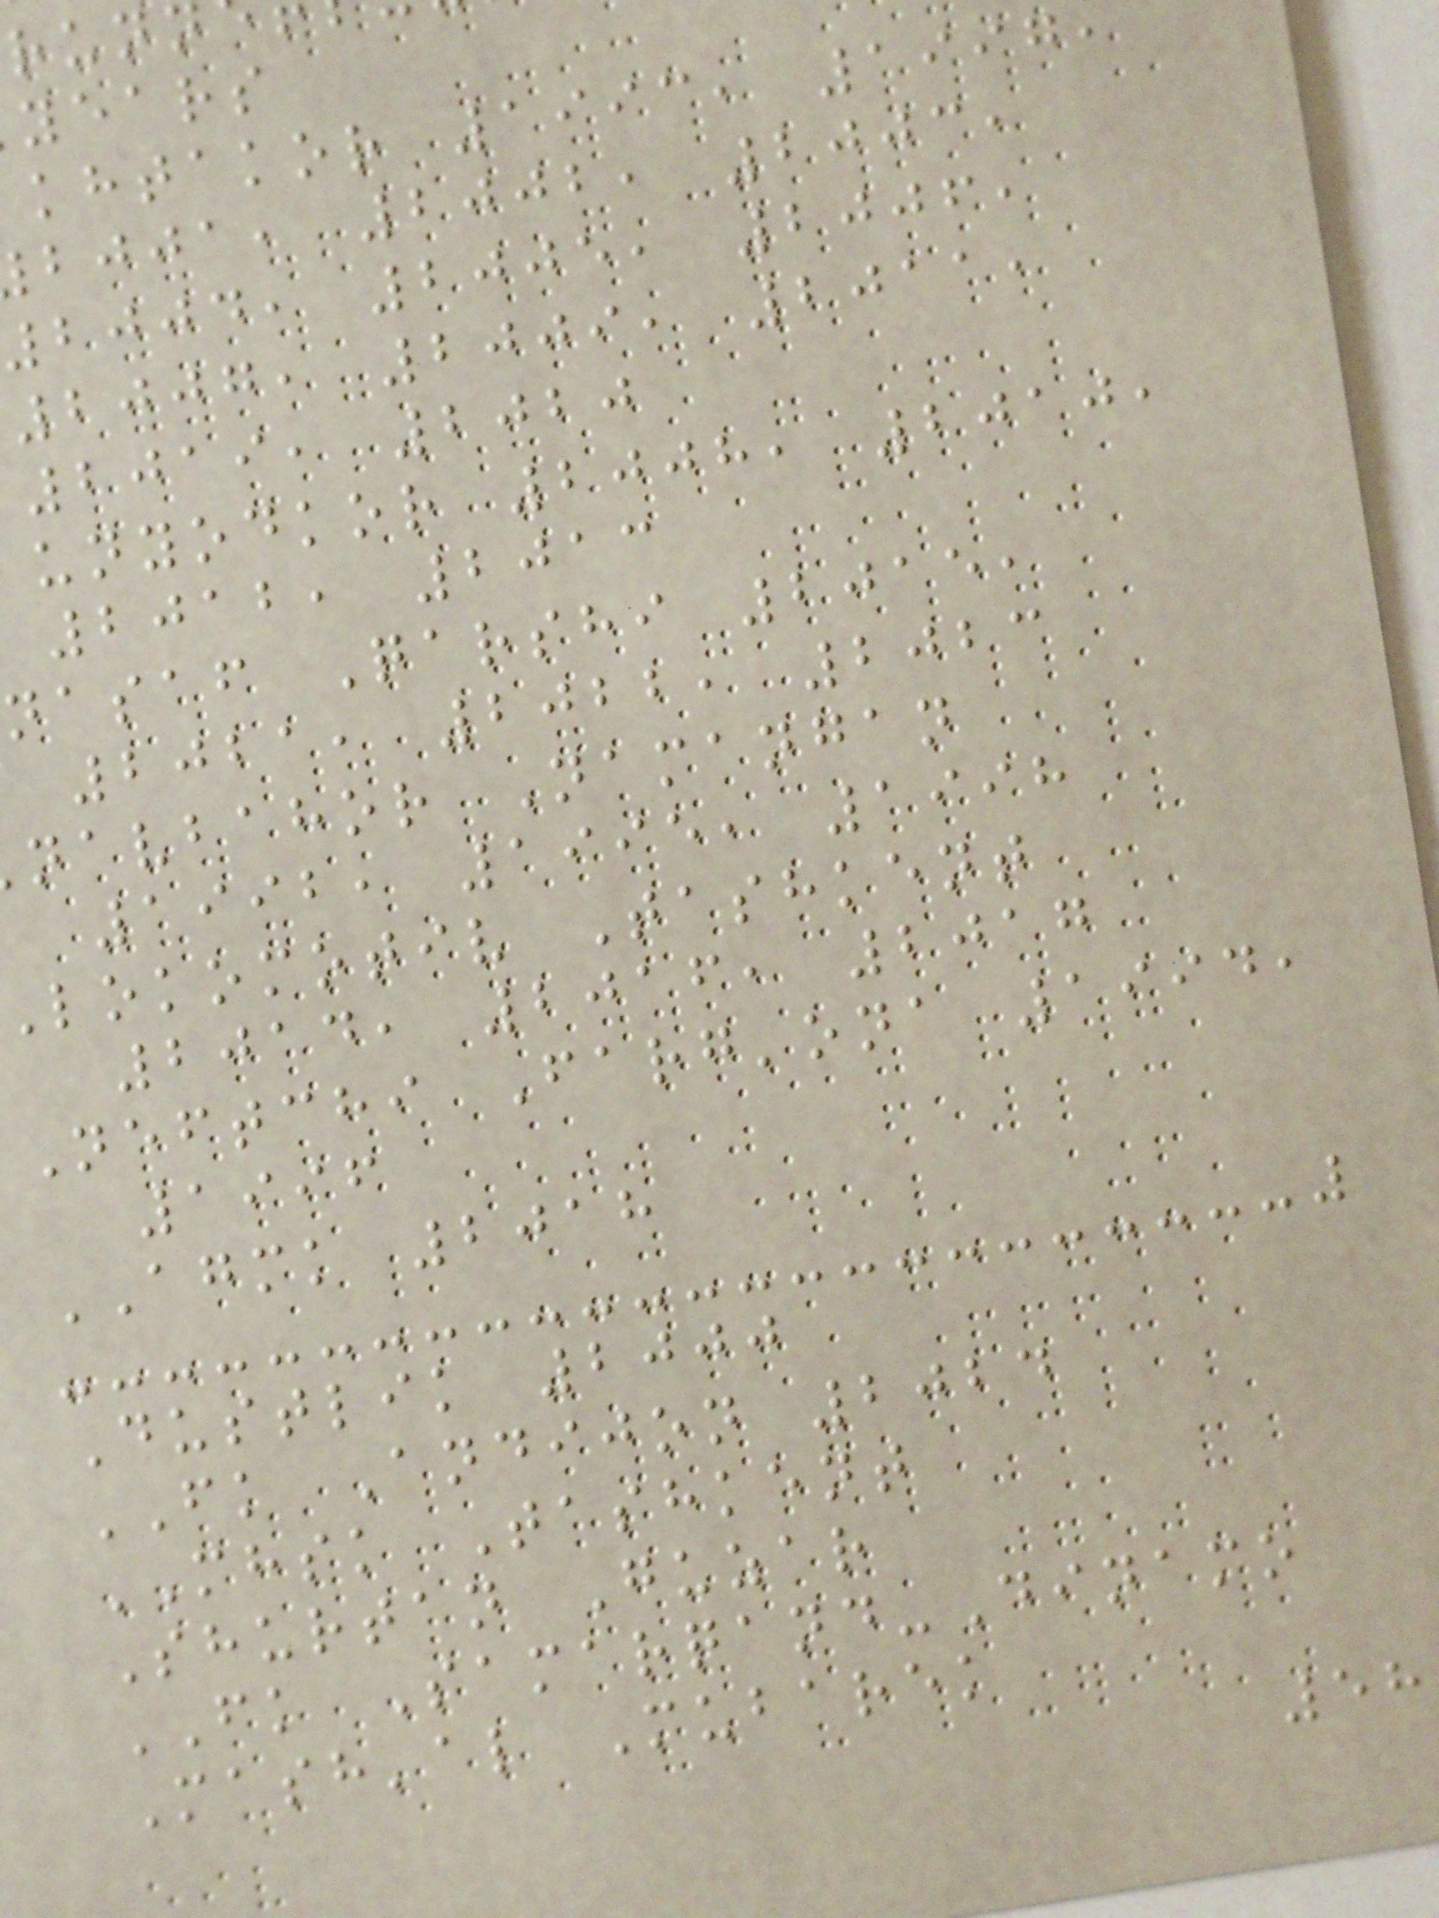years
khtakor 1993, 1997,
bjja, 2002, 2003,
2004, 2005, 2006,
2007, 2009, 2011,
2019, 2020
unyodkor 2008, 2010,
2012, 2013
nasaf Qarshi 2015,
2021, 2022, 2023
navbahor Namangan
1992, 1995, 1998
lokomotiv Tashkent
2014, 2016, 2017
Neftchi Farg'ona 1994,
1996
AGMK 2018
Dustlik 2000
FK Andijon 2024
MHSK Tashkent
Shurtan Guzar
FK Samarqand-Dinamo
Mash'al Mubarek
58
